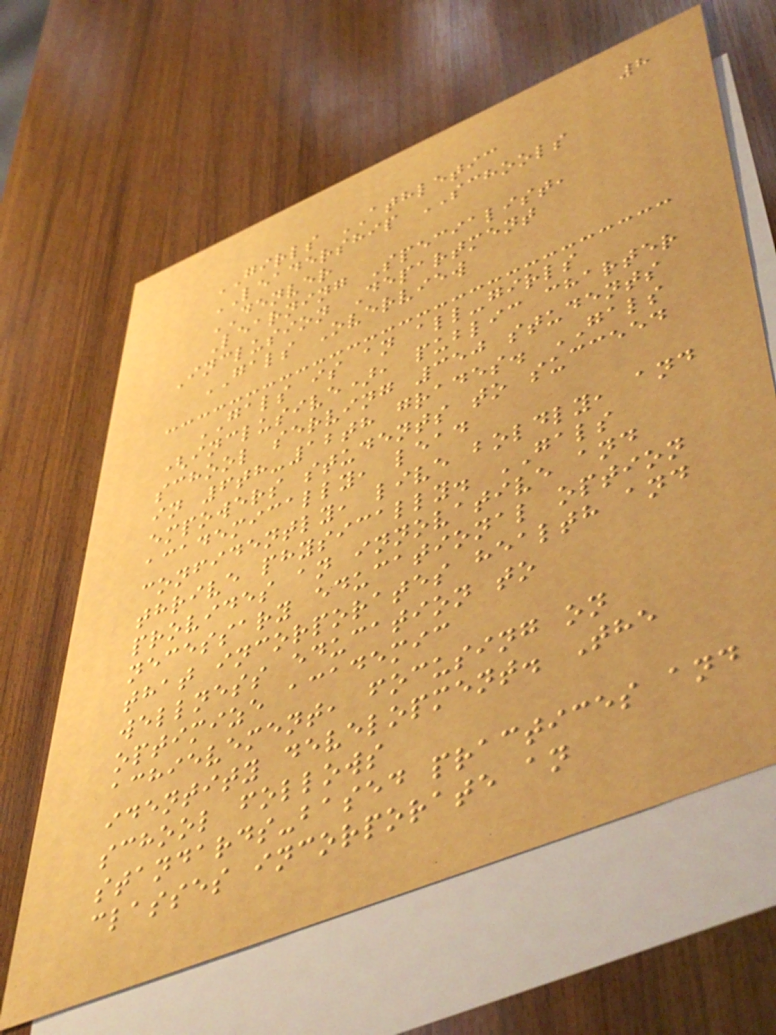8
GIRLS ATHLETIC
LEADERSHIP SCHOOLS
DENVER
Learning Specialist,
Inclusion Department
GALS Overview
GALS is an all-girls
(inclusive), public charter
school serving 350 students
in 6th-12th grades. GALS
empowers students to succeed
academically, lead
confidently, live boldly, and
thrive physically. GALS
provides an innovative and
necessary educational option
that incorporates health and
wellness education to
optimize academic
achievement, focusing on
identity development. The
school follows
standards-based practices and
classes incorporate an
